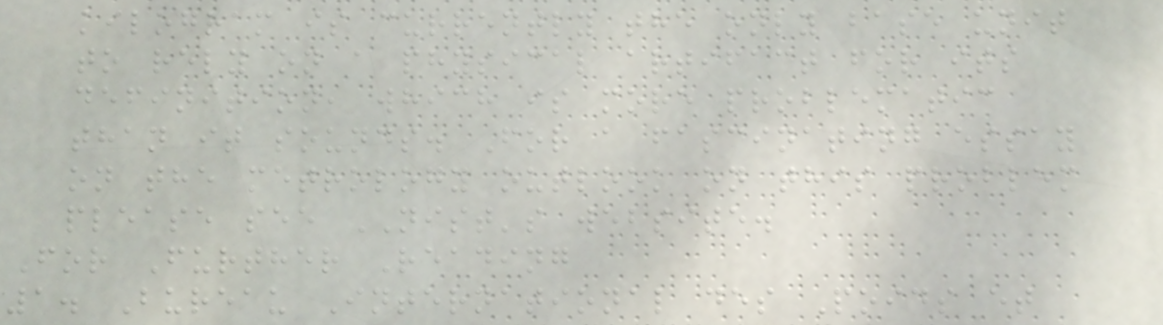kilogram is currently the only base unit
to rely on a physical artifact for its
definition, which is more problematic
than it sounds. For a fascinating essay
on the metrology outlook on this problem
please see NIST's website.
For Further Reading
1. Bureau International des Poids et
